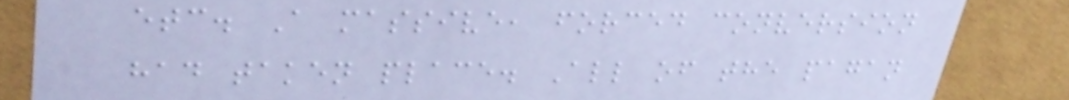etc. A massive, forced conversion
had taken place. All of the pagan
